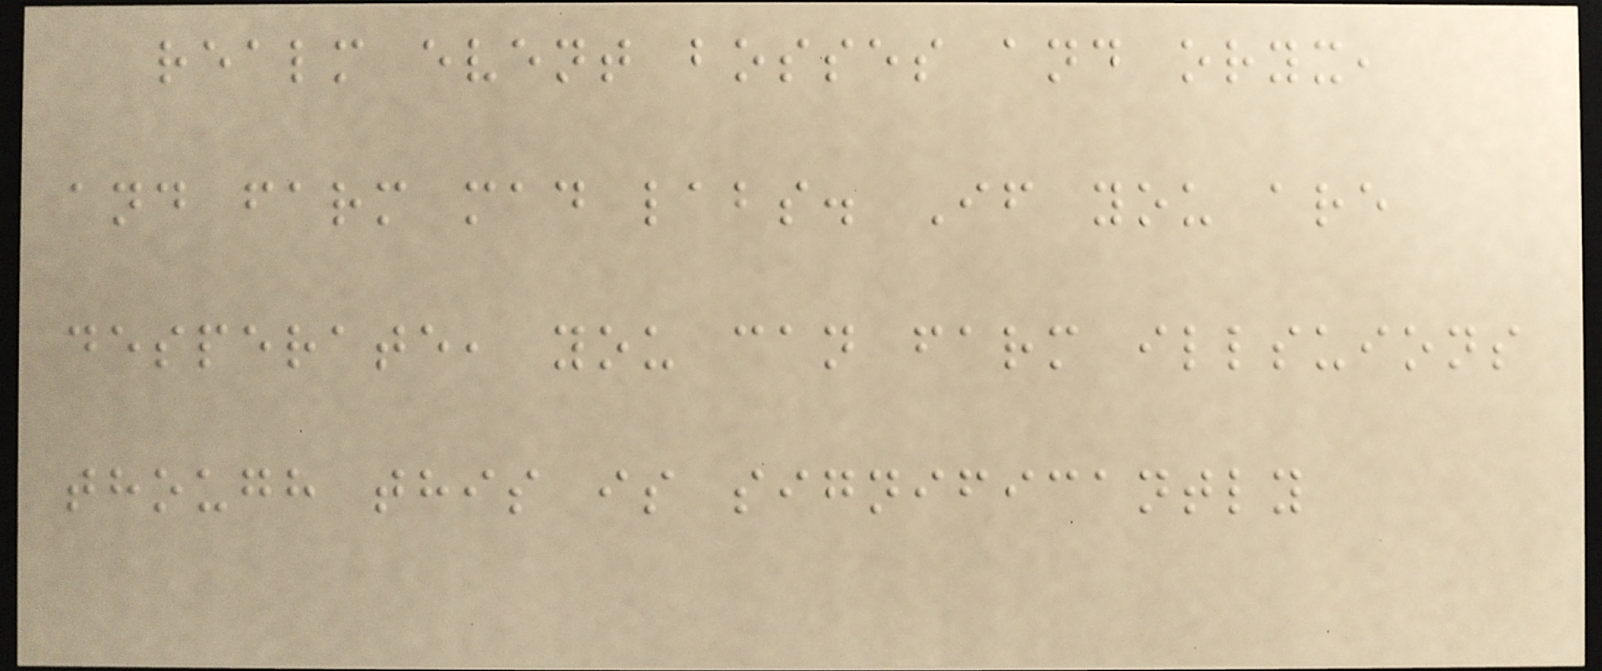realm event bosses and oryx,
and farm mad labs. If you are
desperate, you can farm illsuions
though this is significantly
